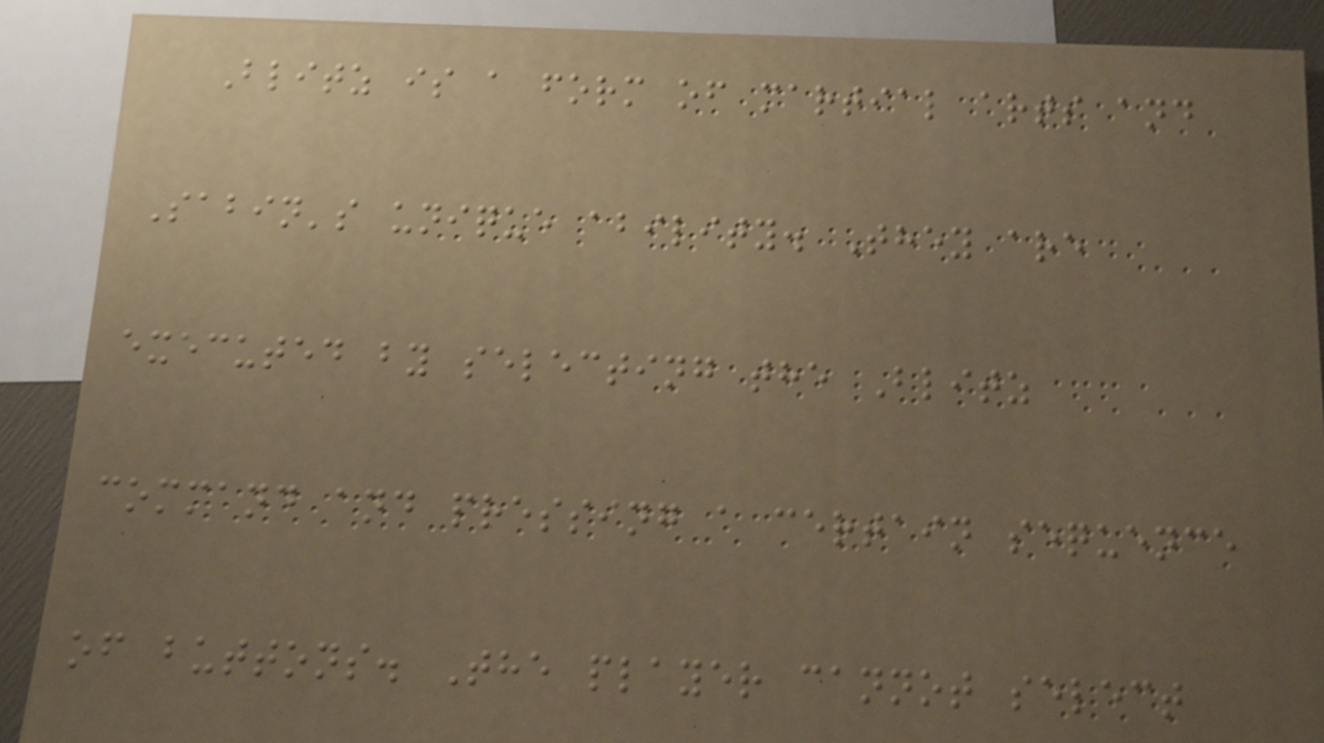Blitz is a form of martial arts and
Sabin's unique ability. They are
executed by selecting the Blitz
command and pressing a certain sequence
of buttons. The player cannot select
